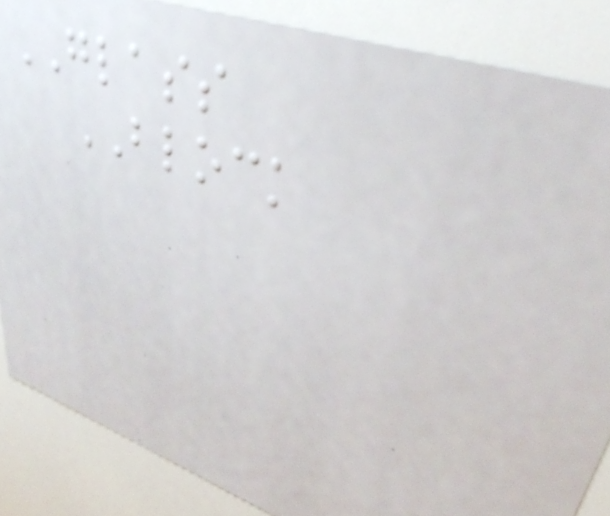GLASS
BLOCK
